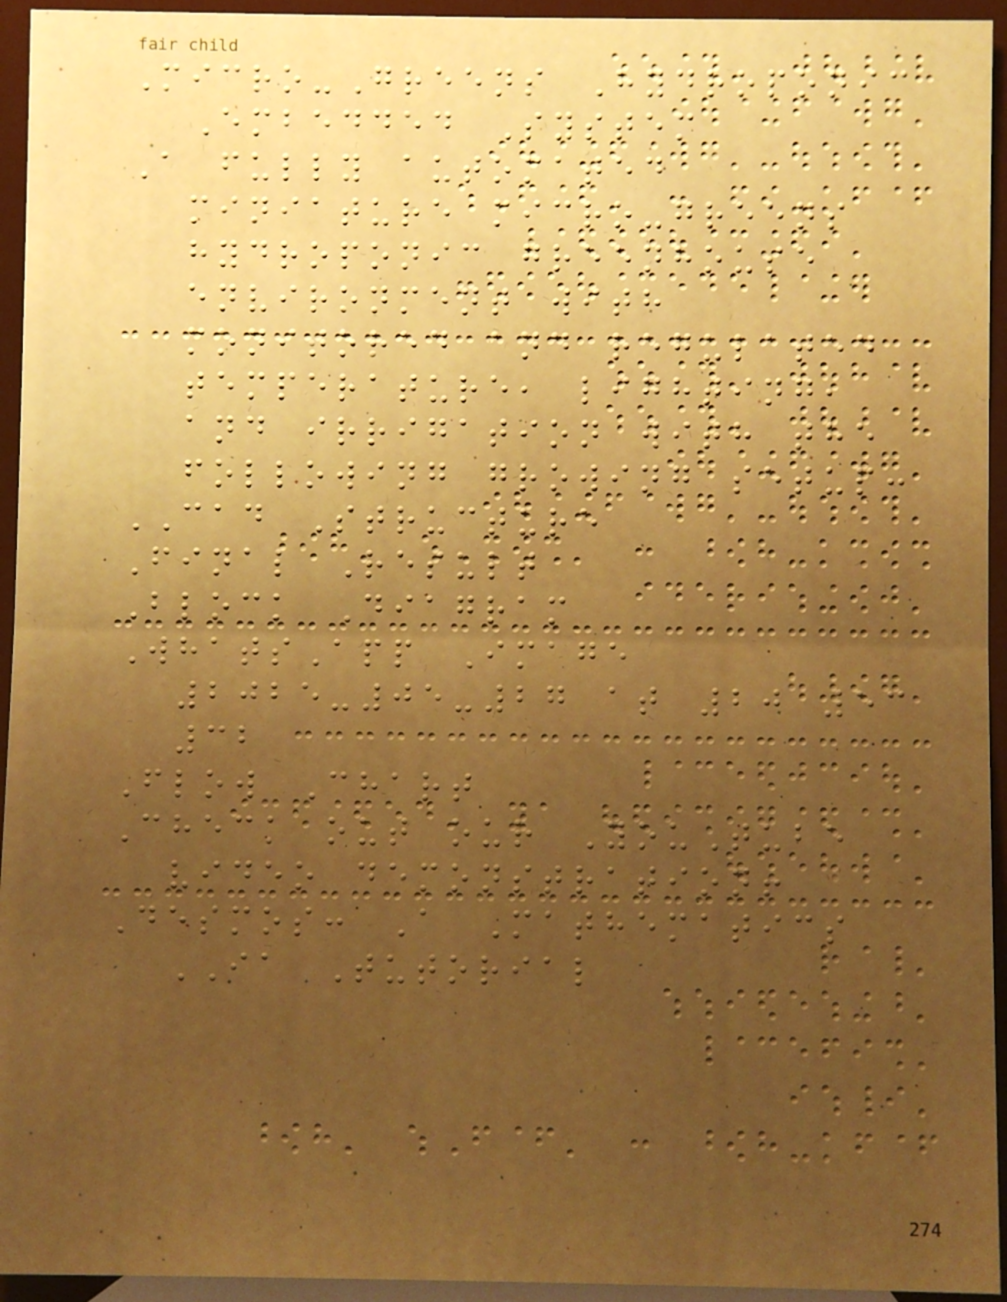Micro-Greens Hydroponic
Embedded System
A fully automated
miniature micro-greens
hydroponic greenhouse
environment with
monitored and regulated
temperature, lighting,
and irrigation with the
following growing setup:
CAD Structure
Final Result
Block Diagram
WhatsApp Image
2025-05-27 at 20 53
32
Flow Chart
Check out our YouTube
video demonstration!
Desmos: A Mathematics
IA Tutorial
